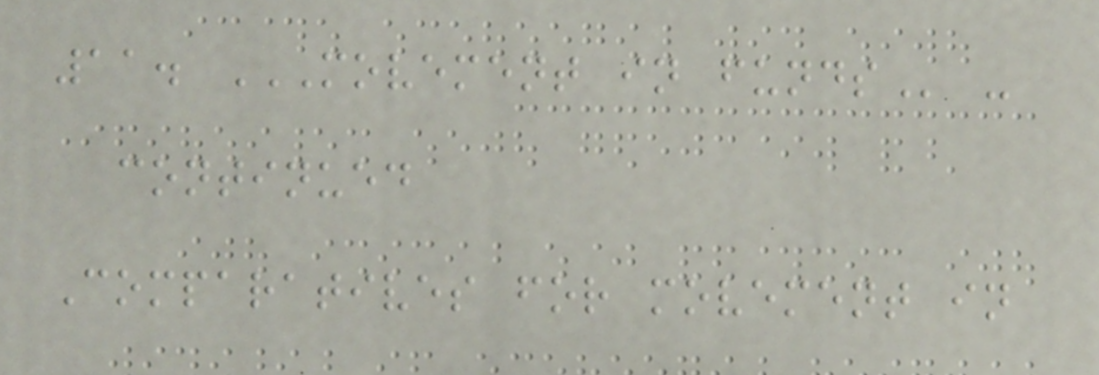11. MOVEMENT IN FUNDS -
continued
Comparatives for movement in
